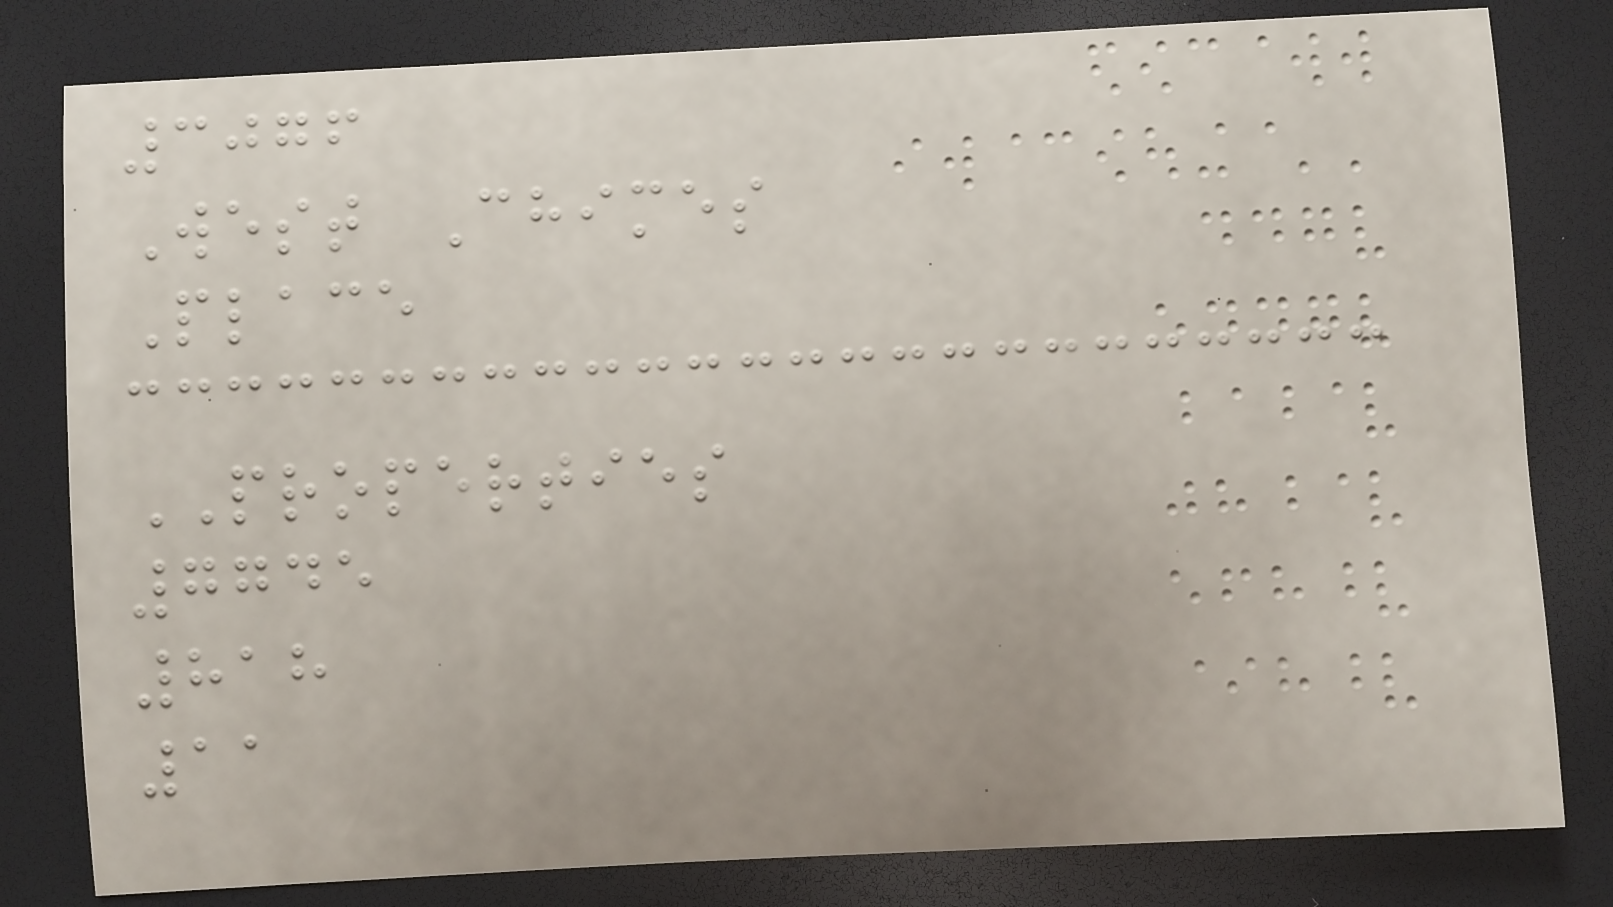3076
West Chimes
Place
PROPERTIES
7745
818
11
